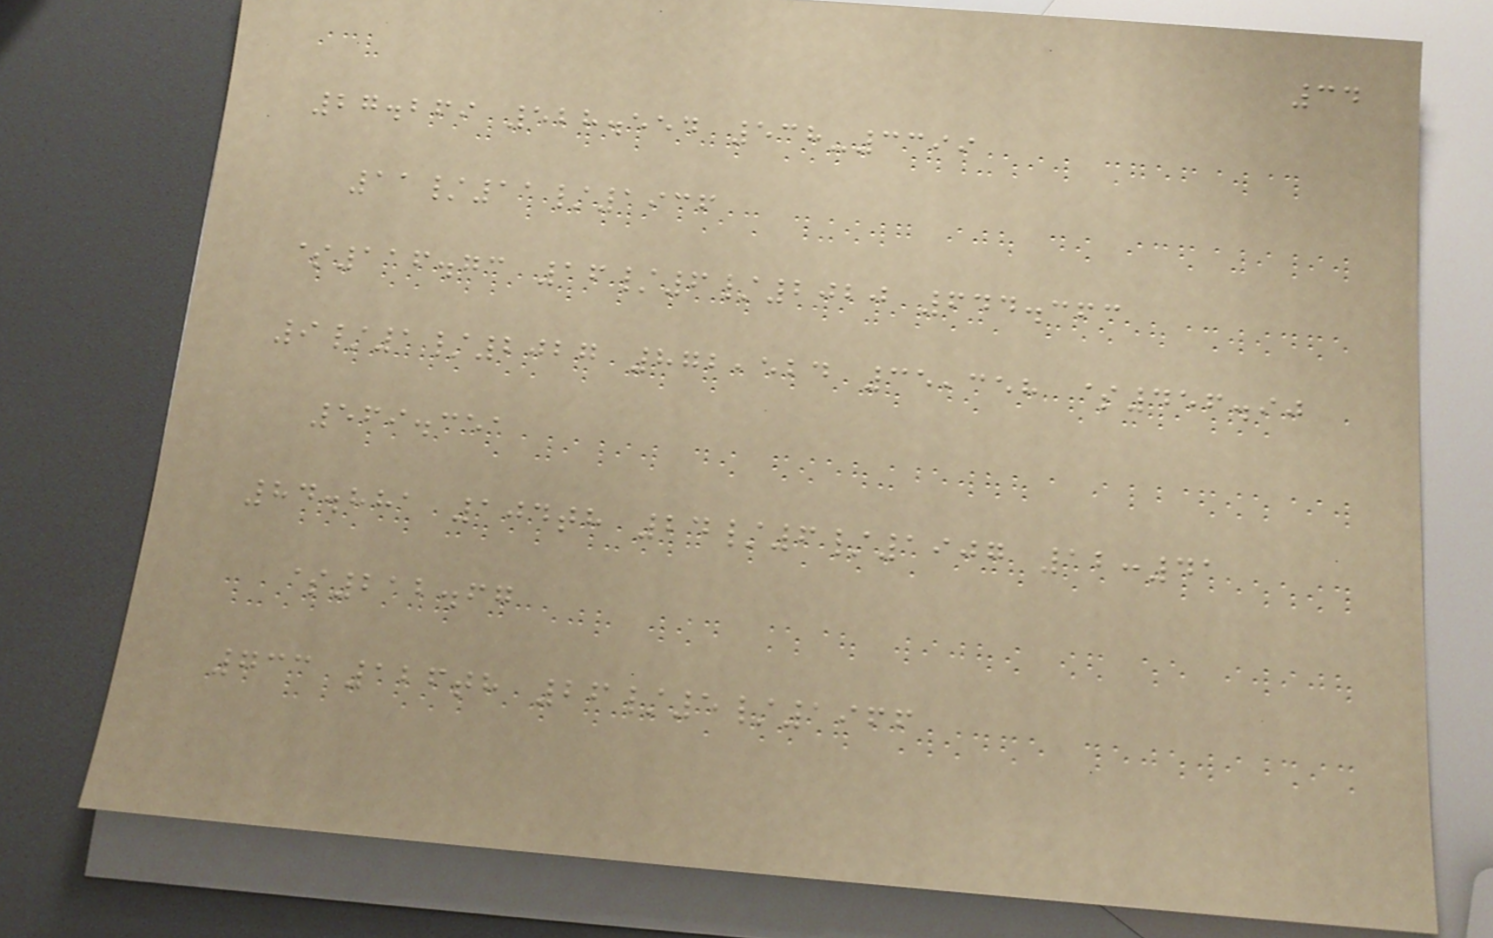34
27.269 528.554 538-3399
11/11/1936
$116.73 16/6/2020 644.363
9/1/2027 872,524 35,358 $456.90
569.351
84.881 104th 24/6/1907 12:41
$212.67
733 126th 26/5/1966
